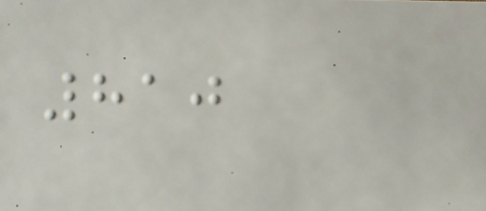810
